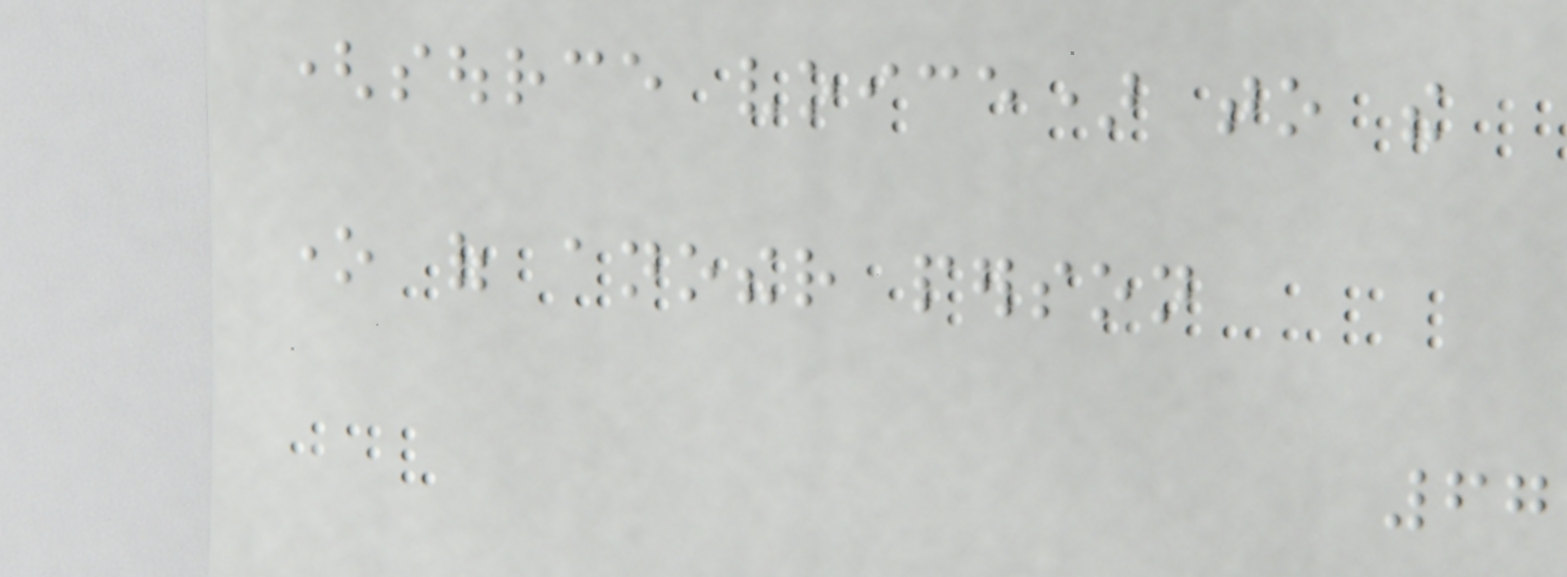(source voice) to the
one of another person
67
